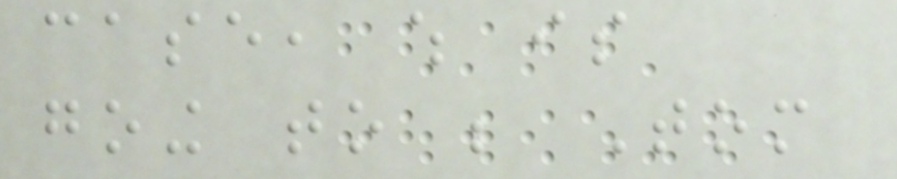case, which is
going to be Tom
